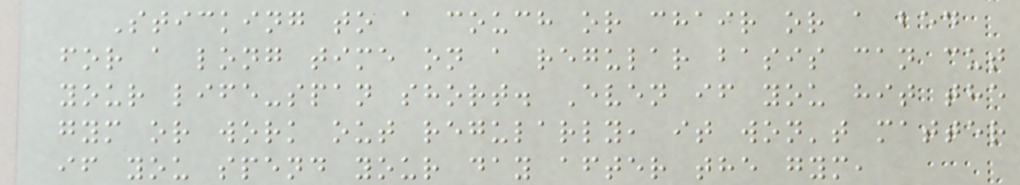Sticking to a couch or chair or a bed
for a long time on a regular basis can cut
your life-span short. Even if you hit the
gym or work out regularly, it won't matter
if you spend your day after the gym,
